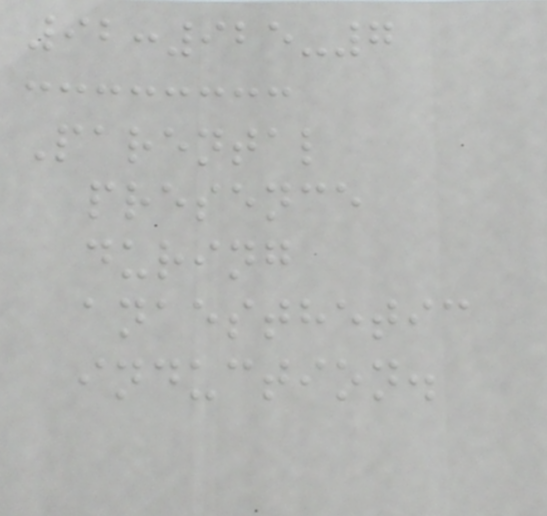92:925-7
Parental
presence
during
anaesthetic
induction.
